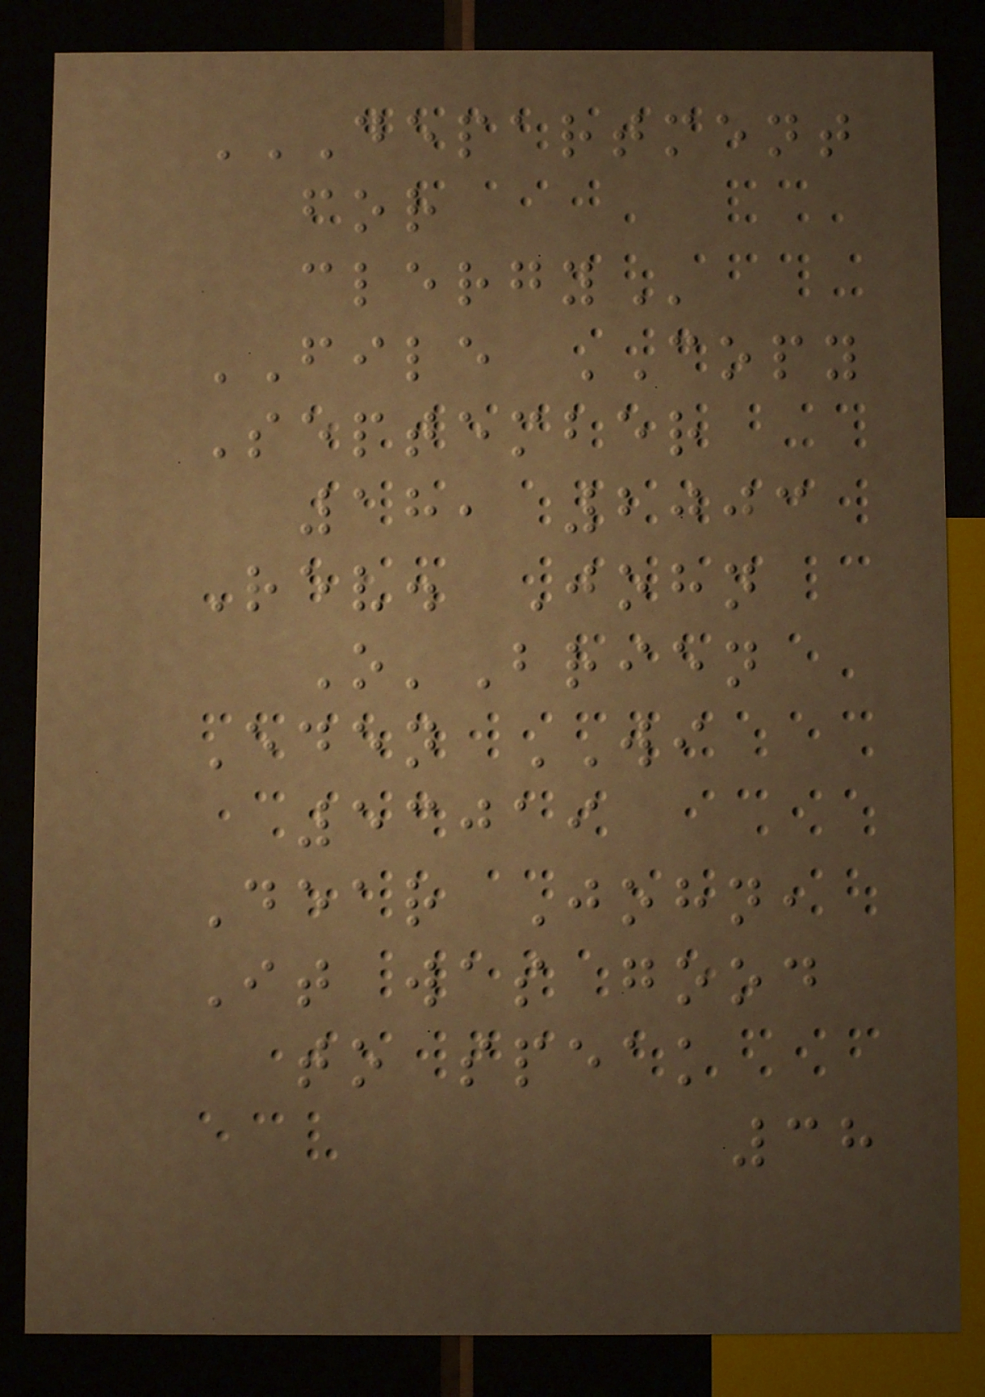DEPARTMENT
FOR
CLERGY
FILE COPY
September
18, 2003
Rev. John
O'Brien
Eden WI
53019
Dear John,
It was good
to speak
38
